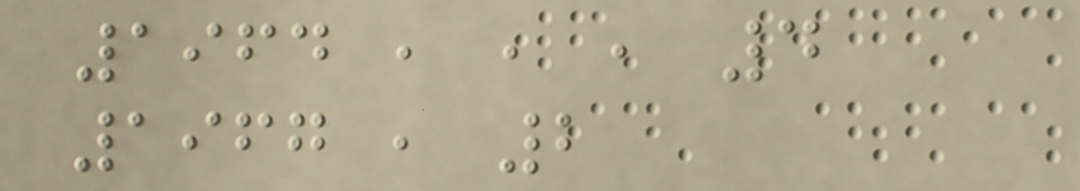1964 , , , 4
1967 , 2
